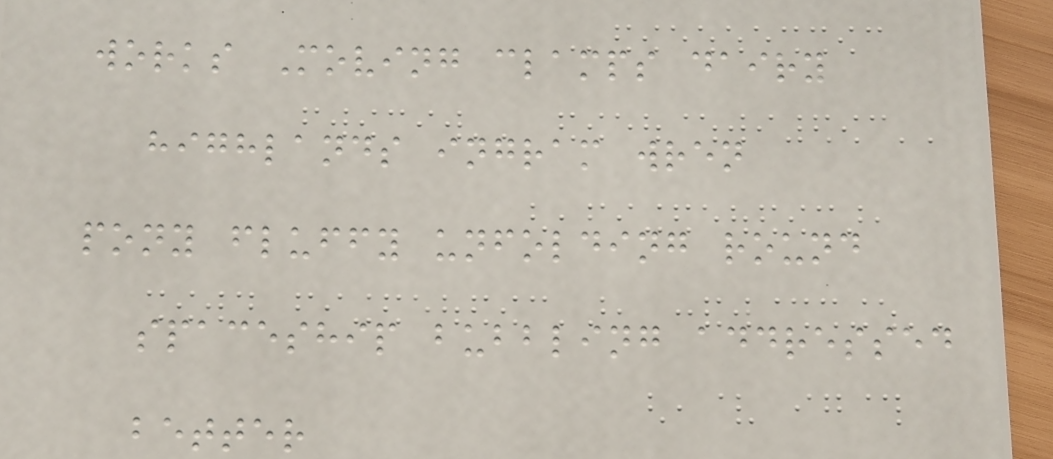works Moving clamps dairy
highlands ingram wren
pony fluffy unfolding round
spaceship bubbling addressed
better
